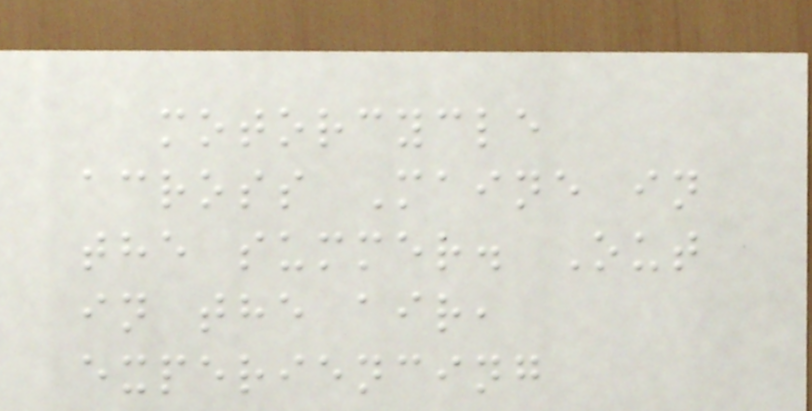motorcycle
across Maine in
the summer. Out
in the air,
experiencing
